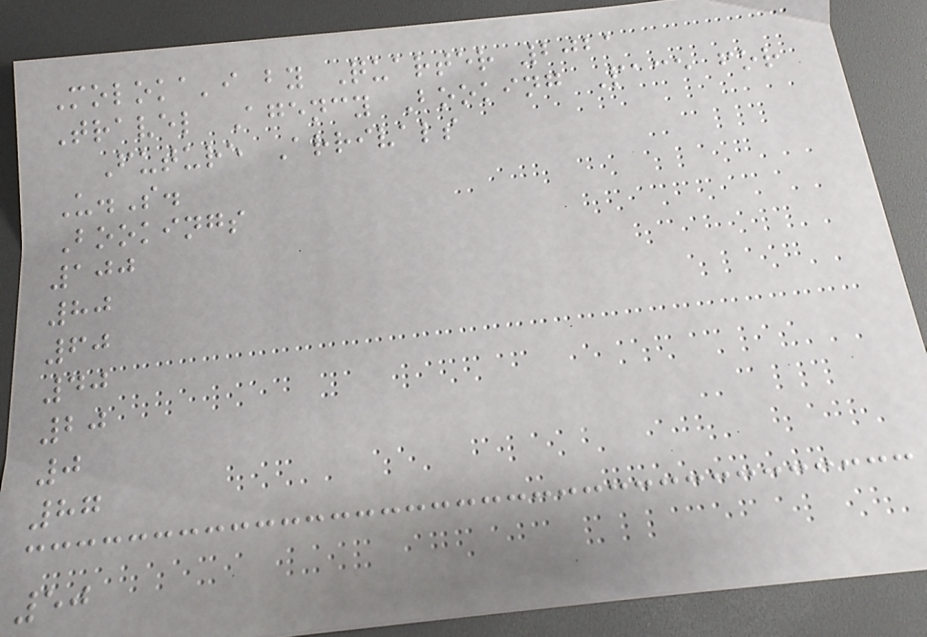Moloka'i by Quarter 2021
Travel Agency Booking Pace for
Future Arrivals
U.S.
Bookings
100
80
60
40
20
0
87
50
